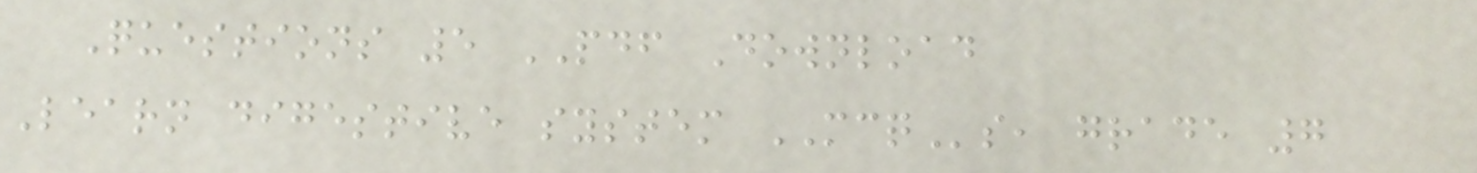Questions 5 PDF Download
Learn digestive system MCQs, grade 7
